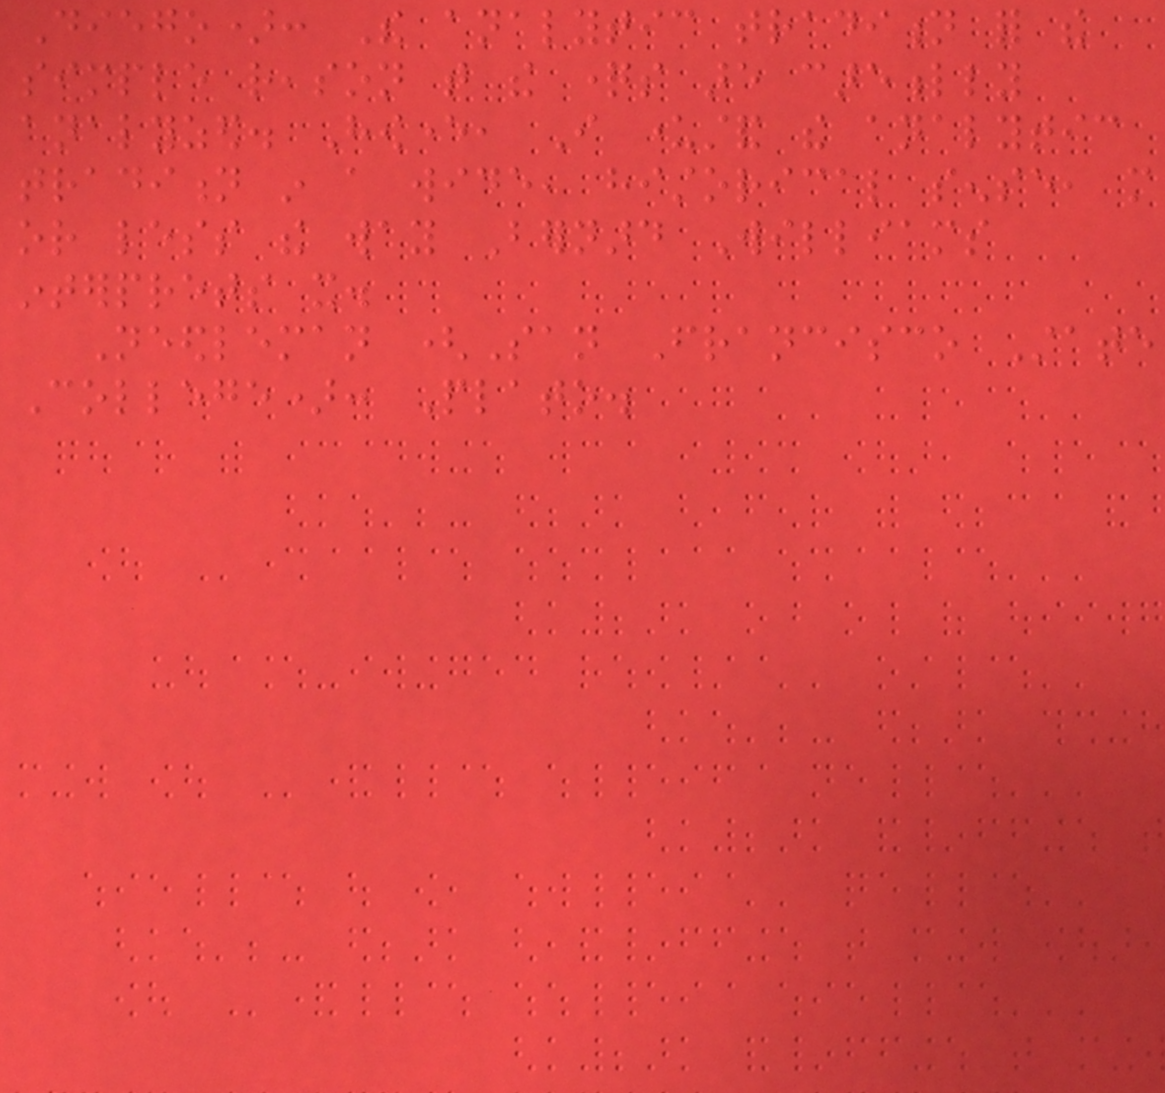Diego): The analytic tradition for the
simple reason that the questions are carefully
analyzed. However, I understand the analytic
tradition in a wide, historical sense, more
or less the way Bernard Williams
interprets it.
Needleman (San Francisco State
College): Plato.
